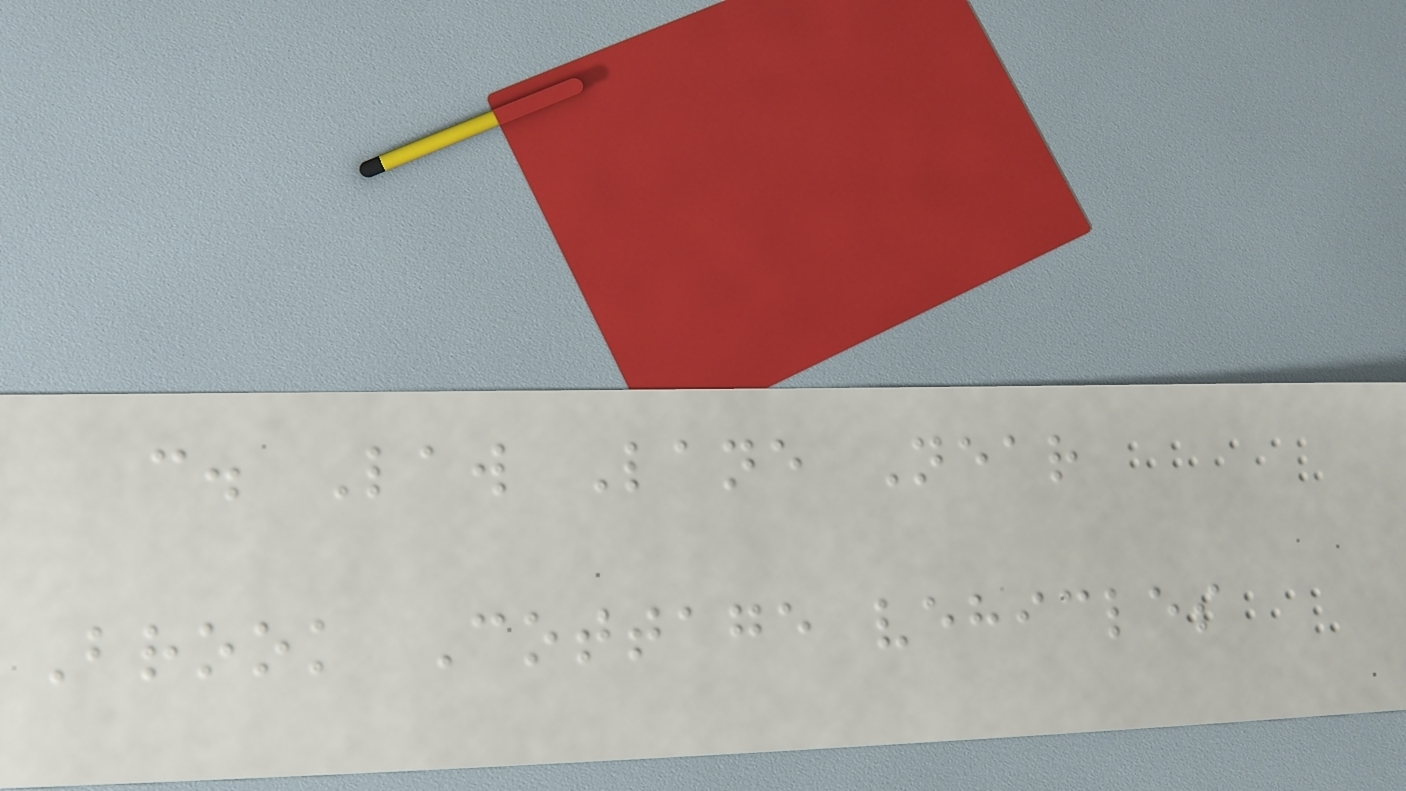c. Law Lane Near
Brook Cottage vehicles
